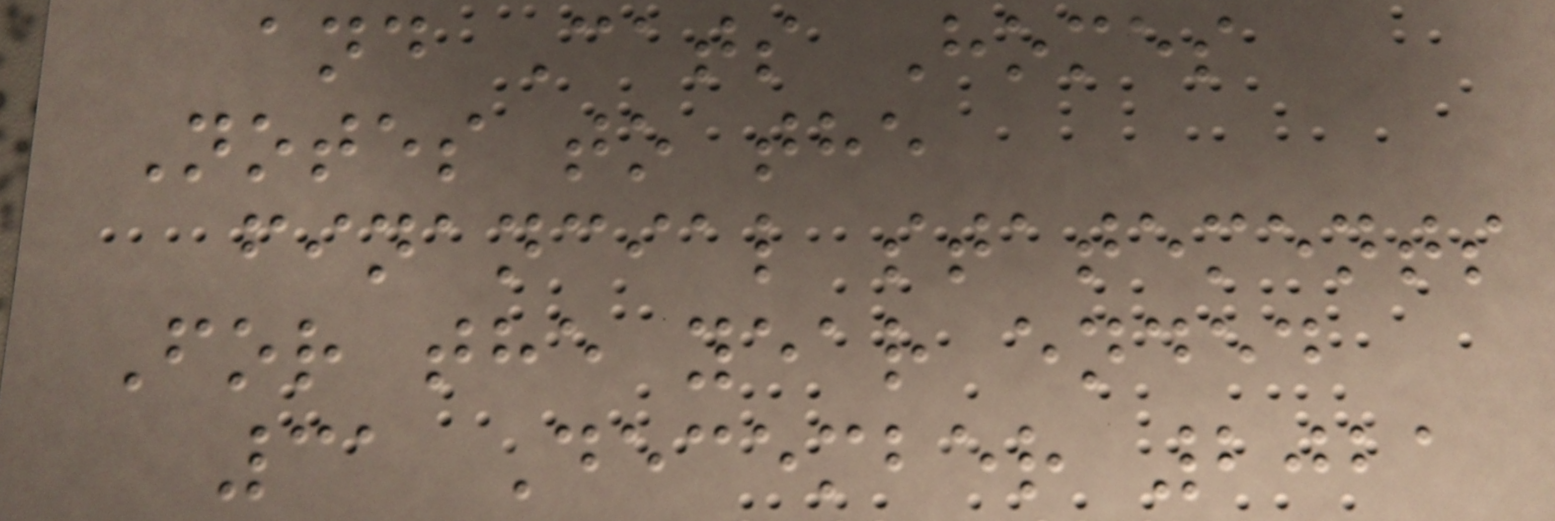and Cats Homes
Notes to the
financial statements
For the year ended
31 December 2021
